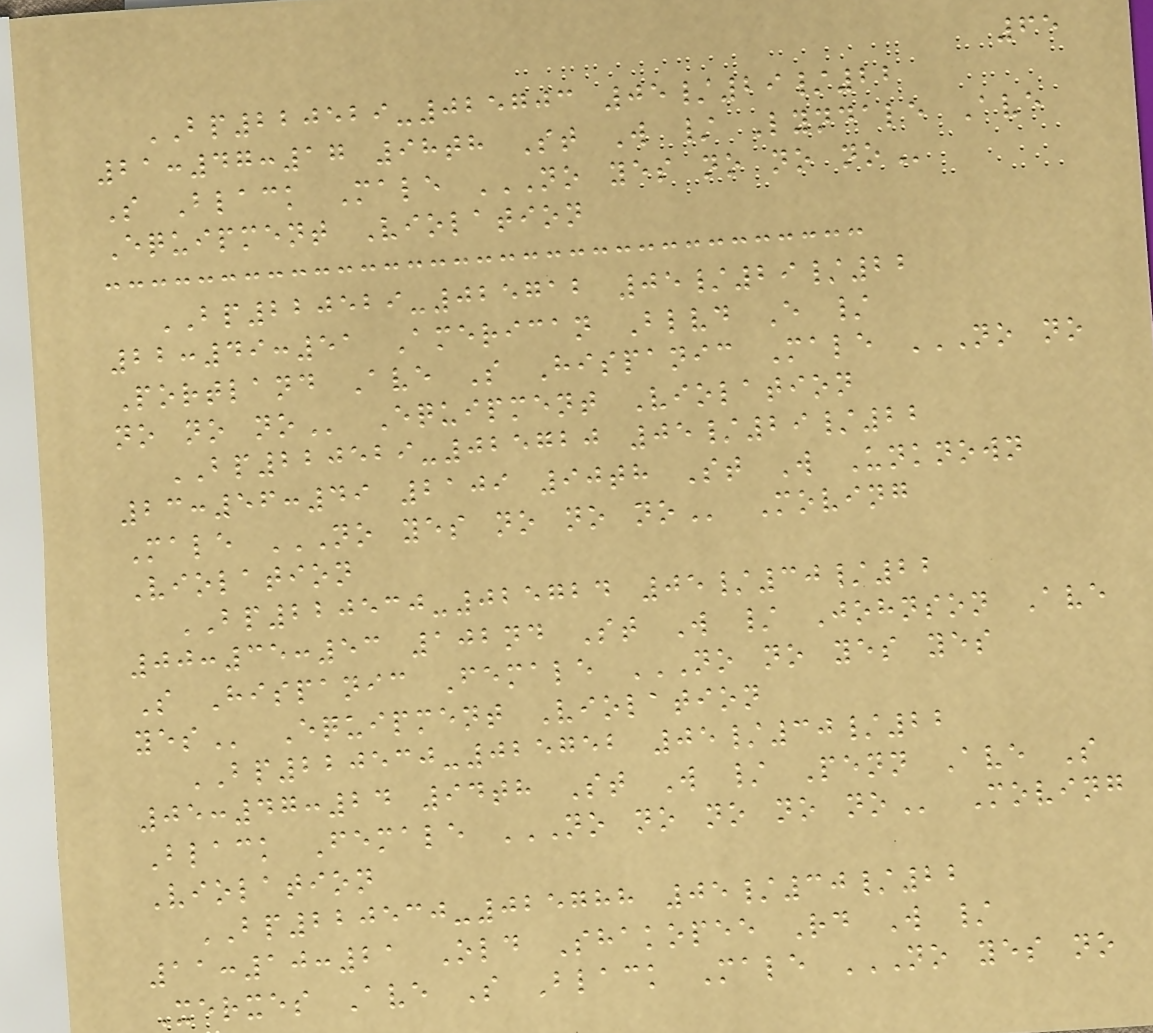65
BP220529-025703 05/29/22
21:47:17 98th St W / Lyndale Ave
S Black Male NO YES NO NO NO
Equipment Violation
BP220529-025712 05/29/22
22:49:51 American Blvd E /
Portland Ave S Hispanic Male NO NO
NO NO NO Equipment Violation
BP220529-025720 05/29/22
23:56:49 2109 90th St W Unknown
Male NO YES NO NO NO Moving
Violation
BP220530-025724 05/30/22
00:35:53 102nd St W / Johnson Ave
S Hispanic Female NO NO YES YES
YES Equipment Violation
BP220530-025752 05/30/22
05:47:24 94th St W / Penn Ave S
Black Female NO NO NO NO NO Moving
Violation
BP220530-025788 05/30/22
11:10:21 Old Shakopee Rd W /
Xerxes Ave S Black Male NO YES NO
